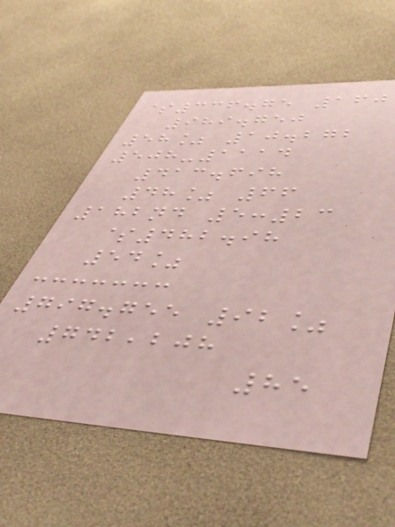$336.75 160
989.750
58% 10.272
508-1114
413.698
48% 66
182nd 5:23
$482.98
54%
797.755 92%
742,208
85
